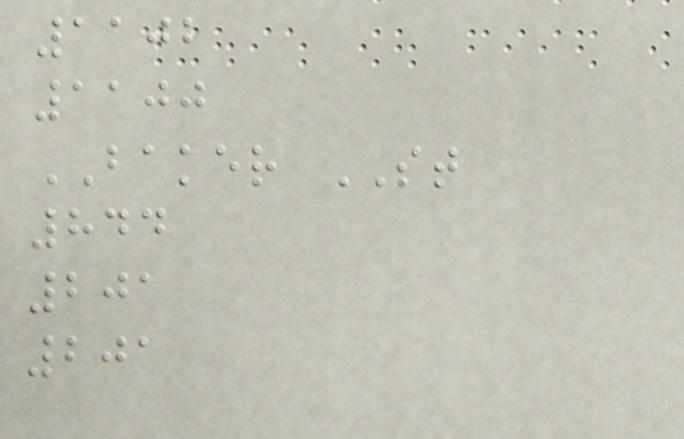1102
1100
BAKER ST
844
201
201
